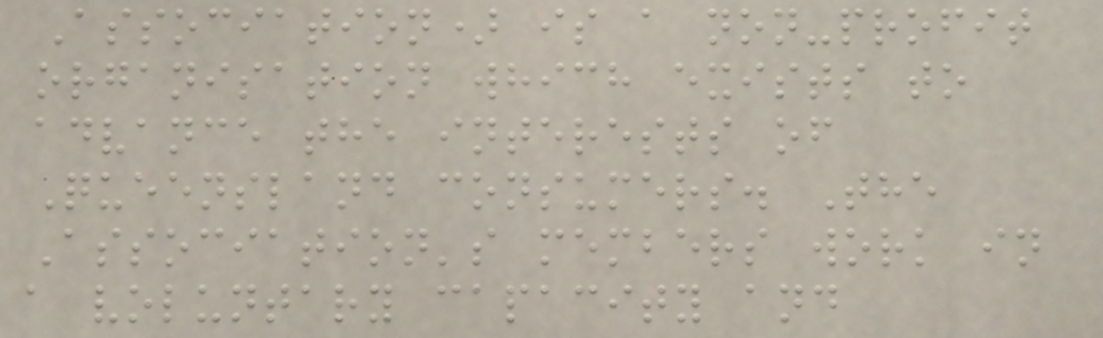Association) is a non-profit
organisation which exists to
advance the interests of
Queensland consumers. The
Association's members work in
a voluntary capacity and
